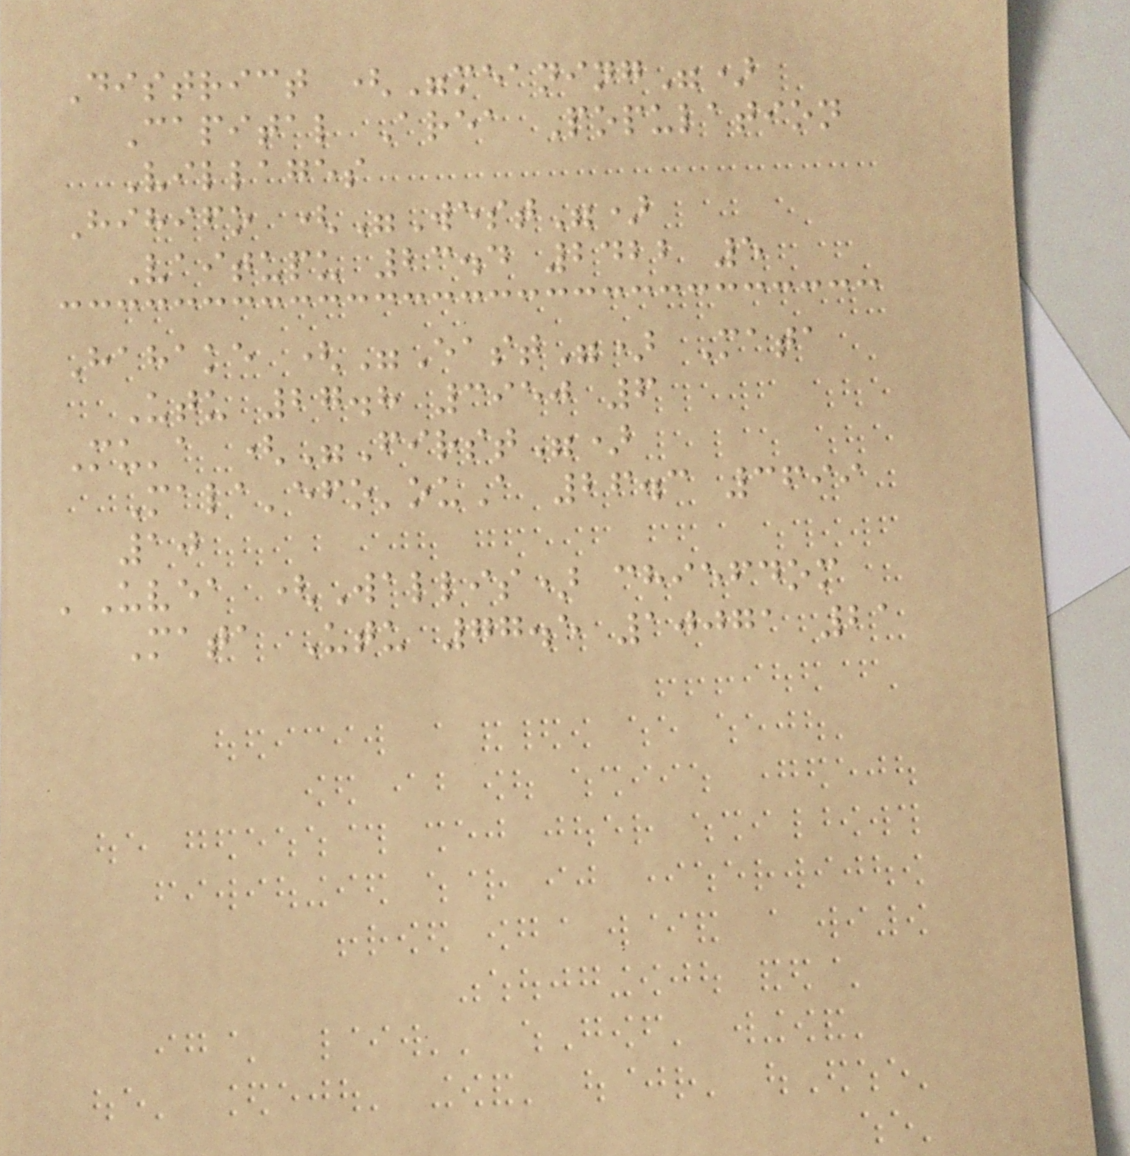District ("meaning")
Capital Area Population
Villages
Hihifo ("West")
Vaitupu 23.4 2422 5
Hahake ("East") Mata
Utu 27.8 3950 6
Mu'a ("First")
Mala'efo'ouA 26.3 3699
10
'Uvea (Wallis) chiefdom
Mata Utu 77.5 10071 21
